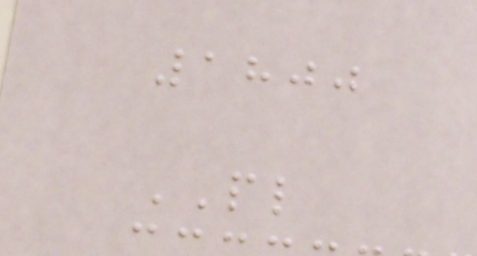1800
PL
